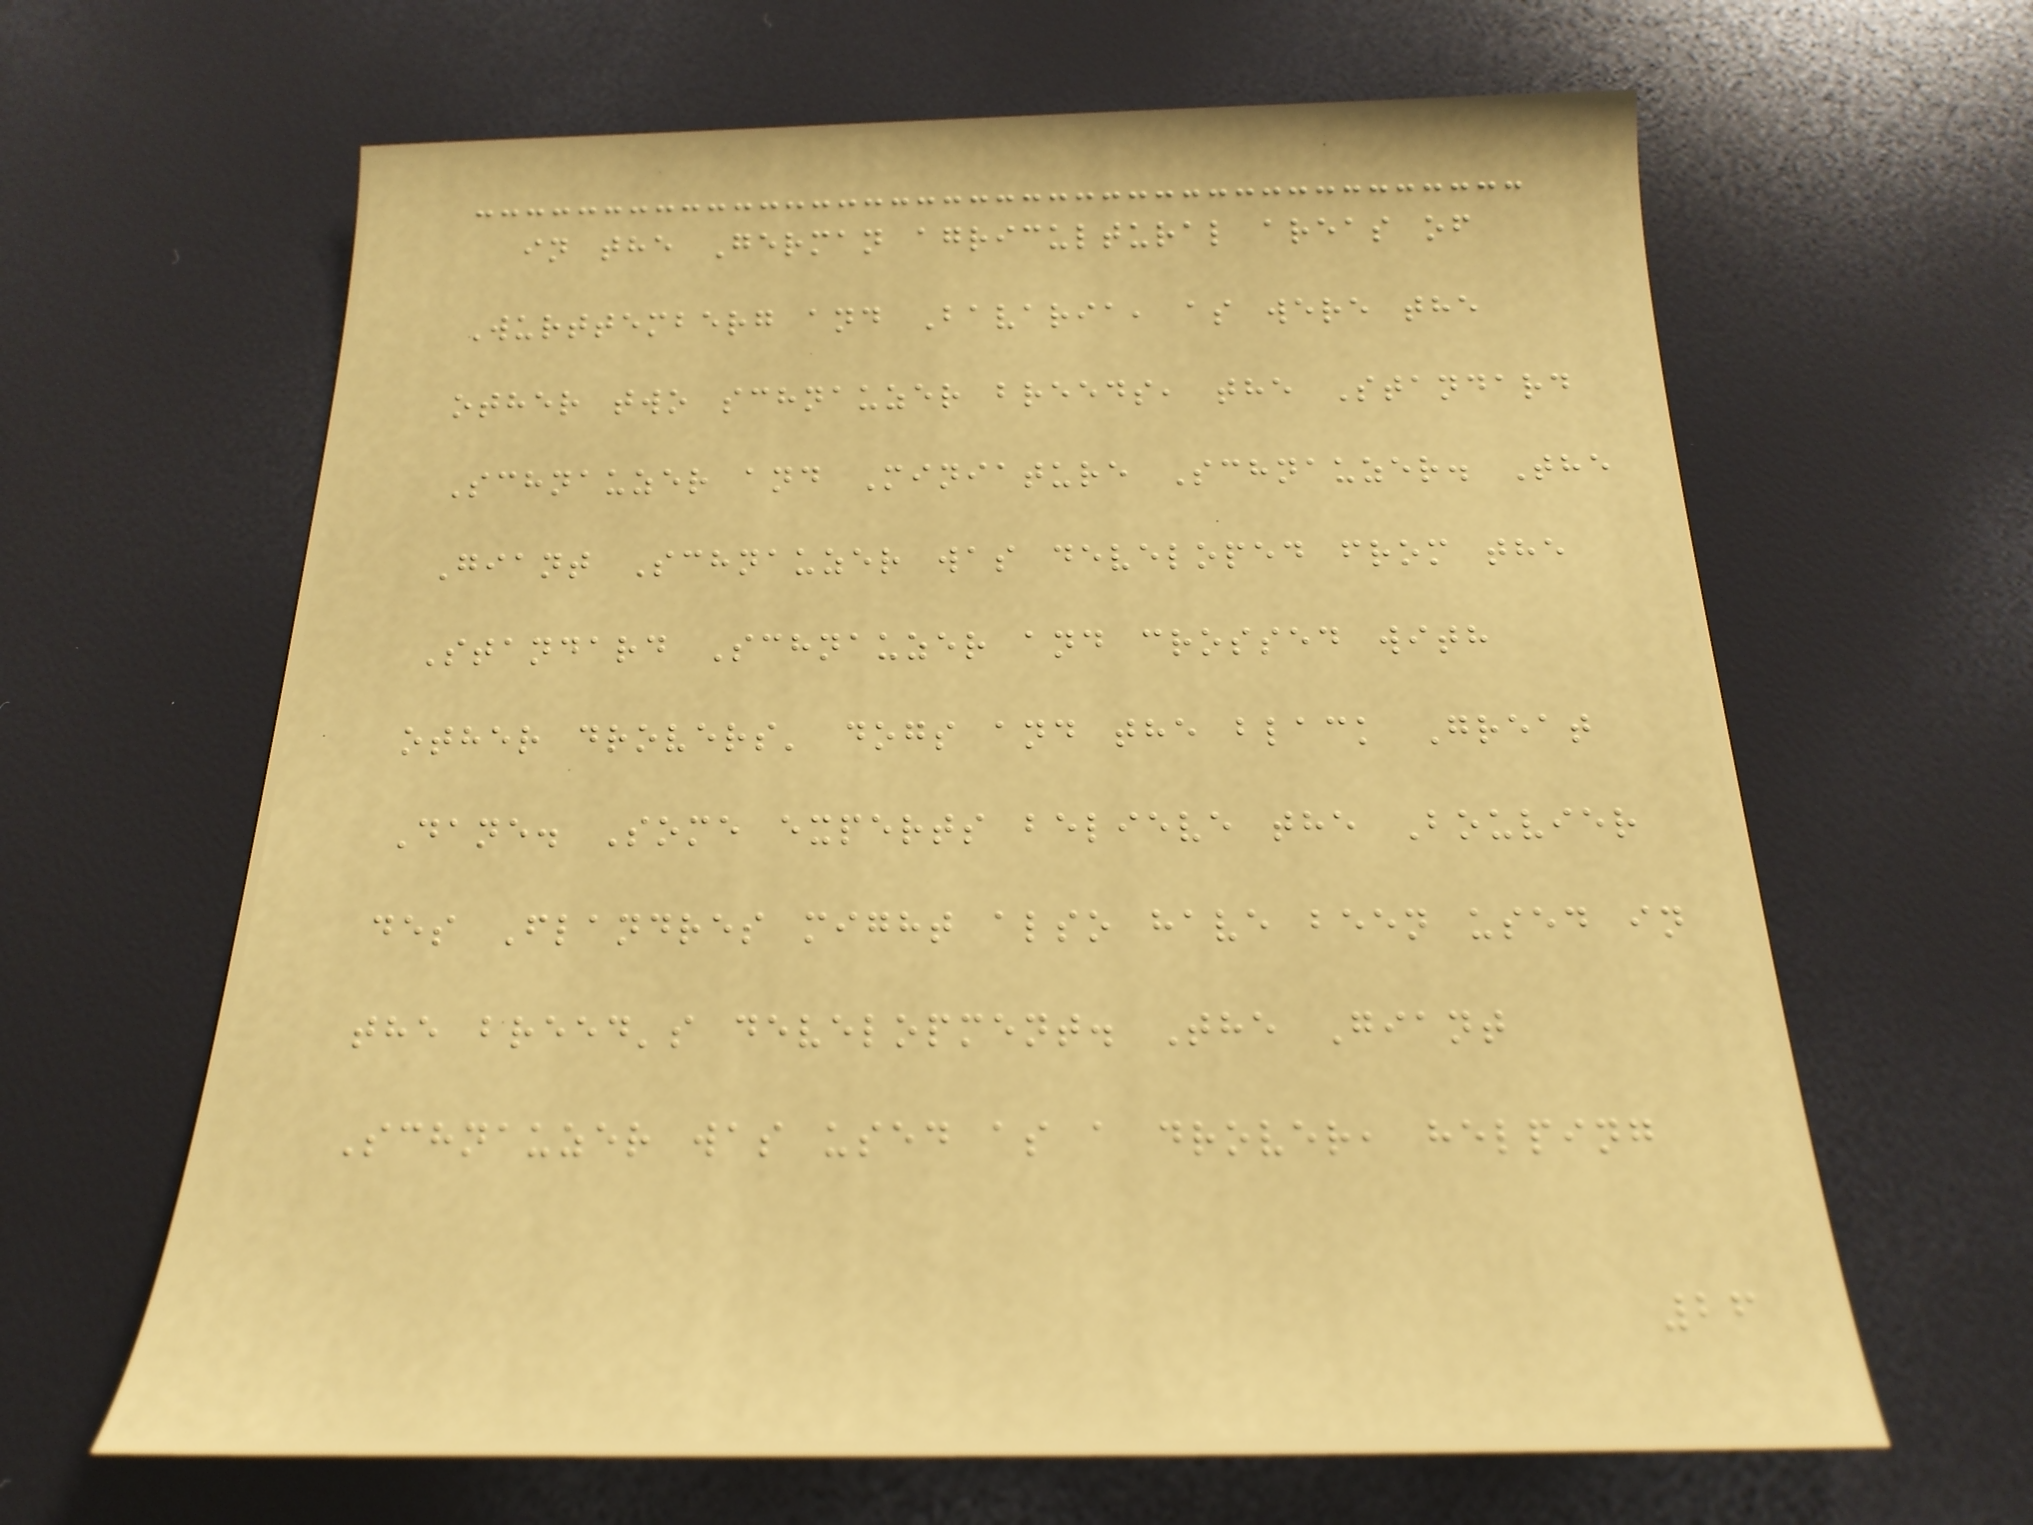in the German agricultural areas of
Wurttemberg and Bavaria, as were the
other two schnauzer breeds, the Standard
Schnauzer and Miniature Schnauzer. The
Giant Schnauzer was developed from the
Standard Schnauzer and crossed with
other drovers' dogs and the black Great
Dane. Some experts believe the Bouvier
des Flandres might also have been used in
the breed's development. The Giant
Schnauzer was used as a drover, helping
26
